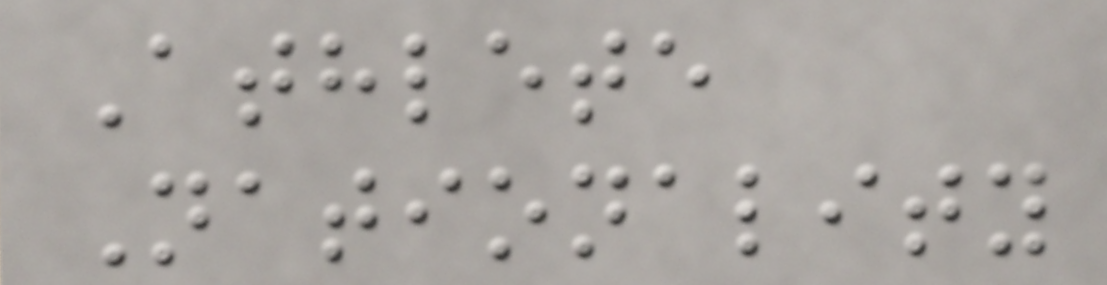Athlete
Nationality
